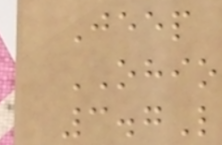Jeep
OHIO
3.7L
